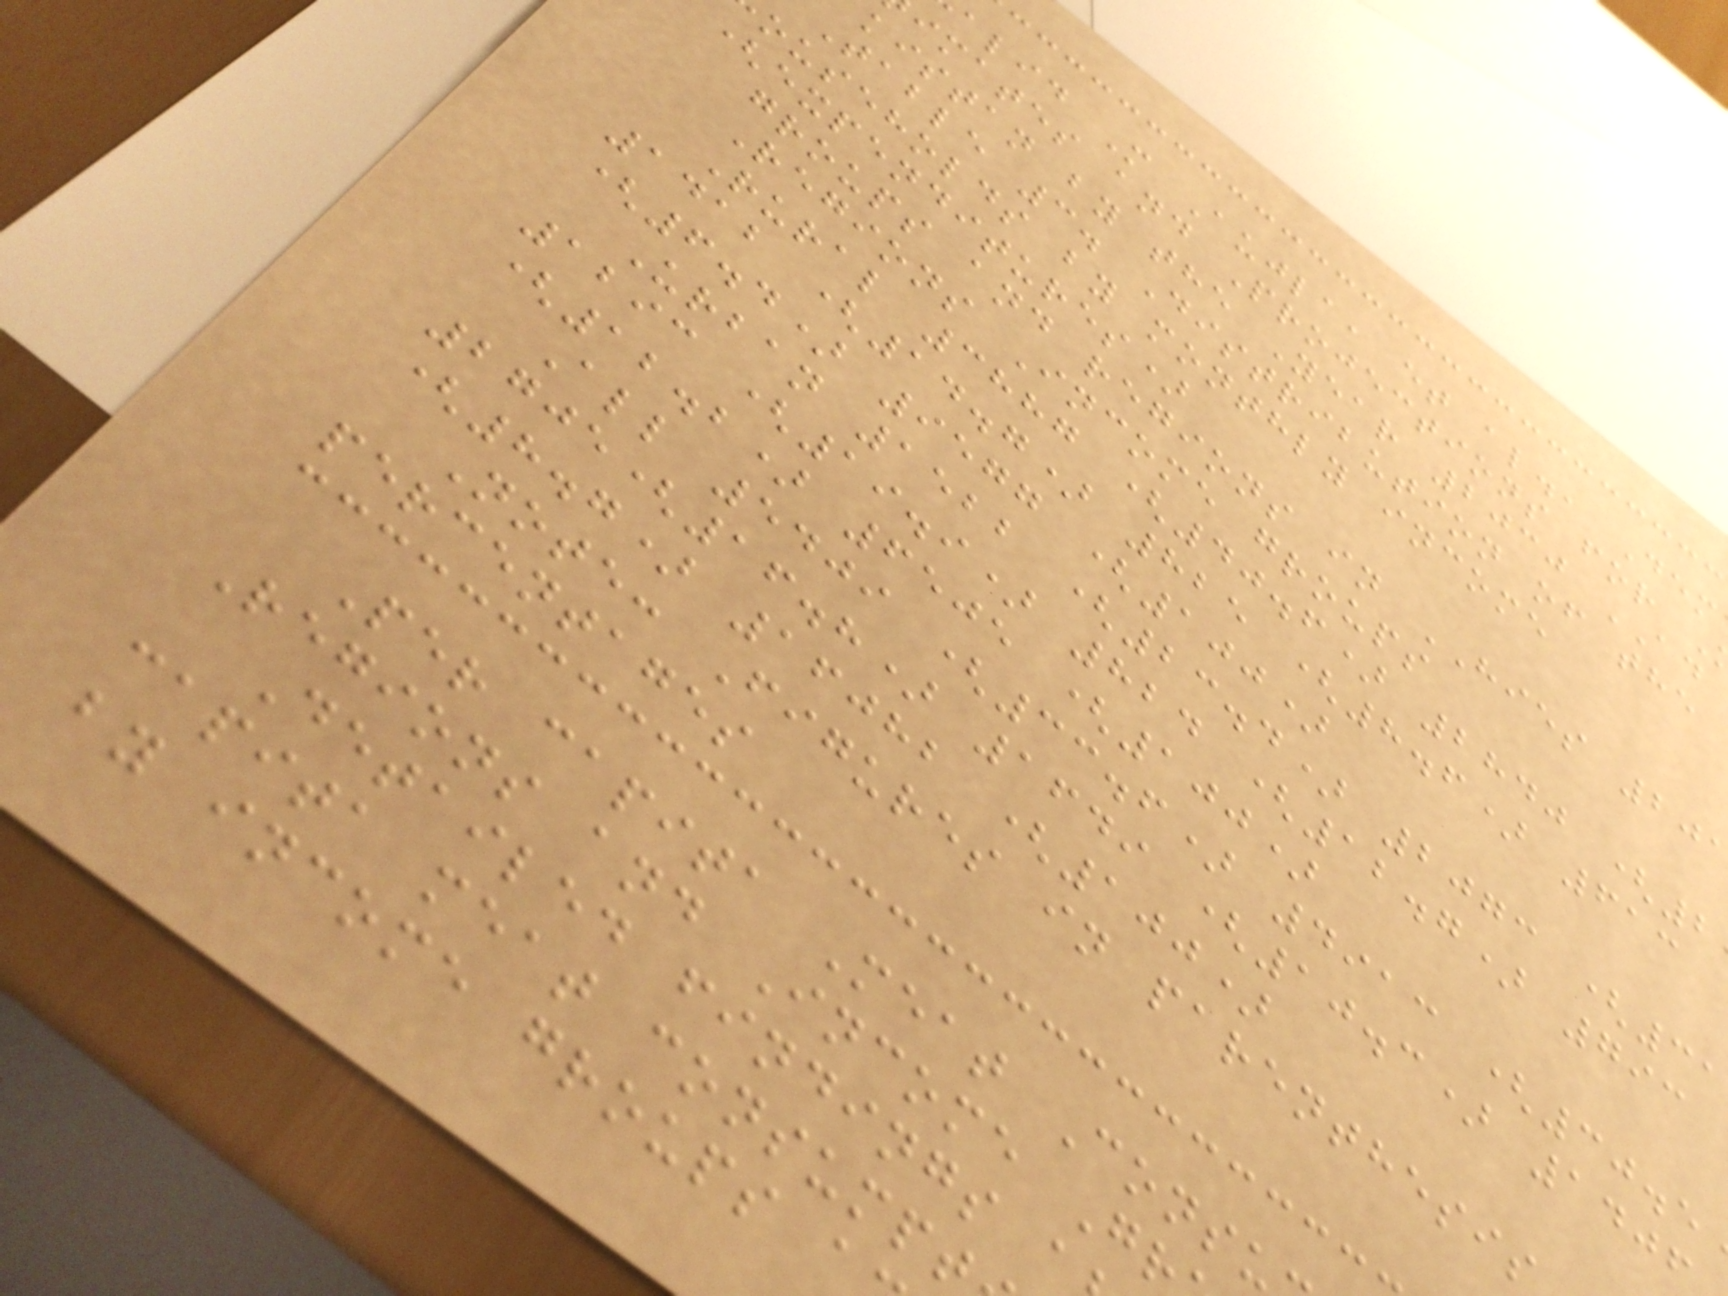alid M Aujla, et al., Dem
imates and Projections for
kistan by the Year 2030 AD
Table 3. Distribution of the
ouseholds by monthly income
(expenditures)
groups and regions in HIES 20
Regions Income groups
Rural 3887 (40.6) 2840 (2
1412 (14.7) 825 (8.6) 613
(6.4) 9577 (100)
Urban 1522 (23.4) 2073 (31
1293 (19.9) 824 (12.7) 793
(12.2) 6505 (100)
All 5409 (33.6) 4913 (30.5
2705(16.8) 1649 (10.3) 1406
(8.7) 16082 (100)
Note: Figures in parenthesis
percentages
Per capita Meat Consu
Regions and Income Gr
Detailed findings a
capita meat consumpt
by income groups a
